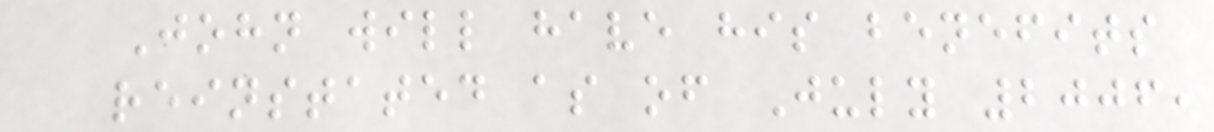John will have his benefits
reinstated as of July 2006,
